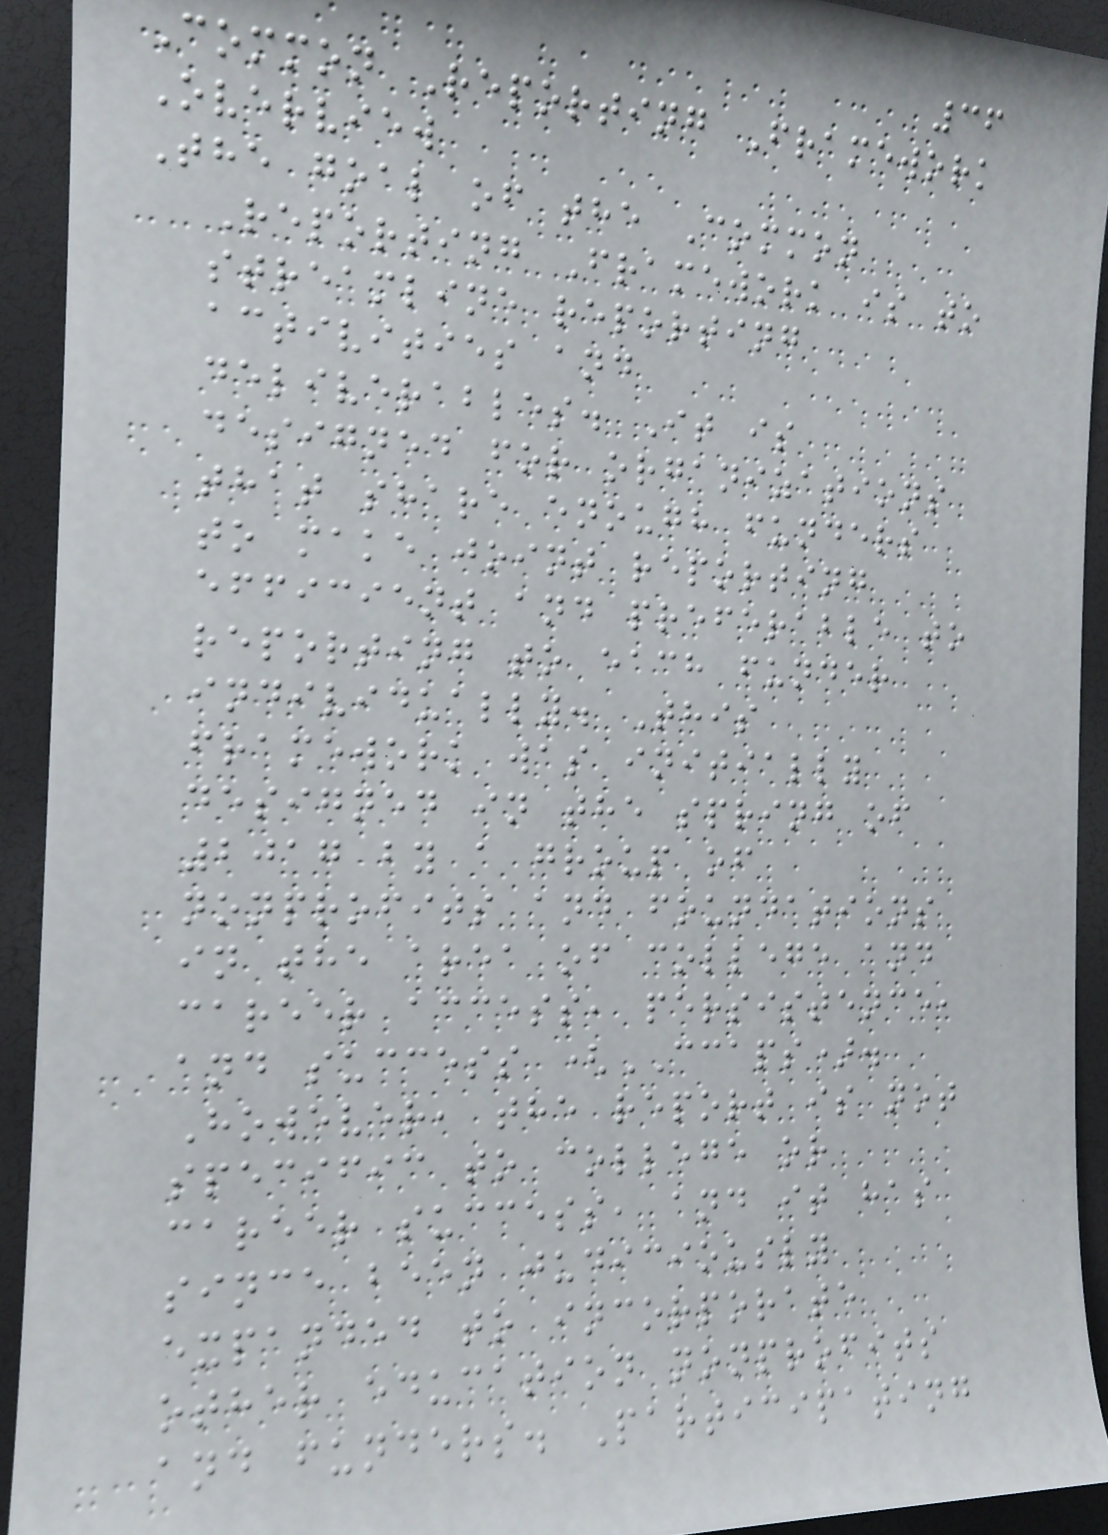36
Common Reporting Framework
Overview
The goal of the Common
Reporting Framework is to
streamline reporting
activities and
deliverables. It is
designed for organizations
that share enough funders
to make joint reporting
efficient and preferable to
reporting to each funder
individually. This
framework was initially
designed in the spring of
2017 by a group of
nonprofits and foundations
in the area of college and
career access, persistence,
and success (CCAPS).
However, the report is not
specific to college or
career success, and it has
since been judiciously
expanded to incorporate
other education nonprofits
and funders. Participating
